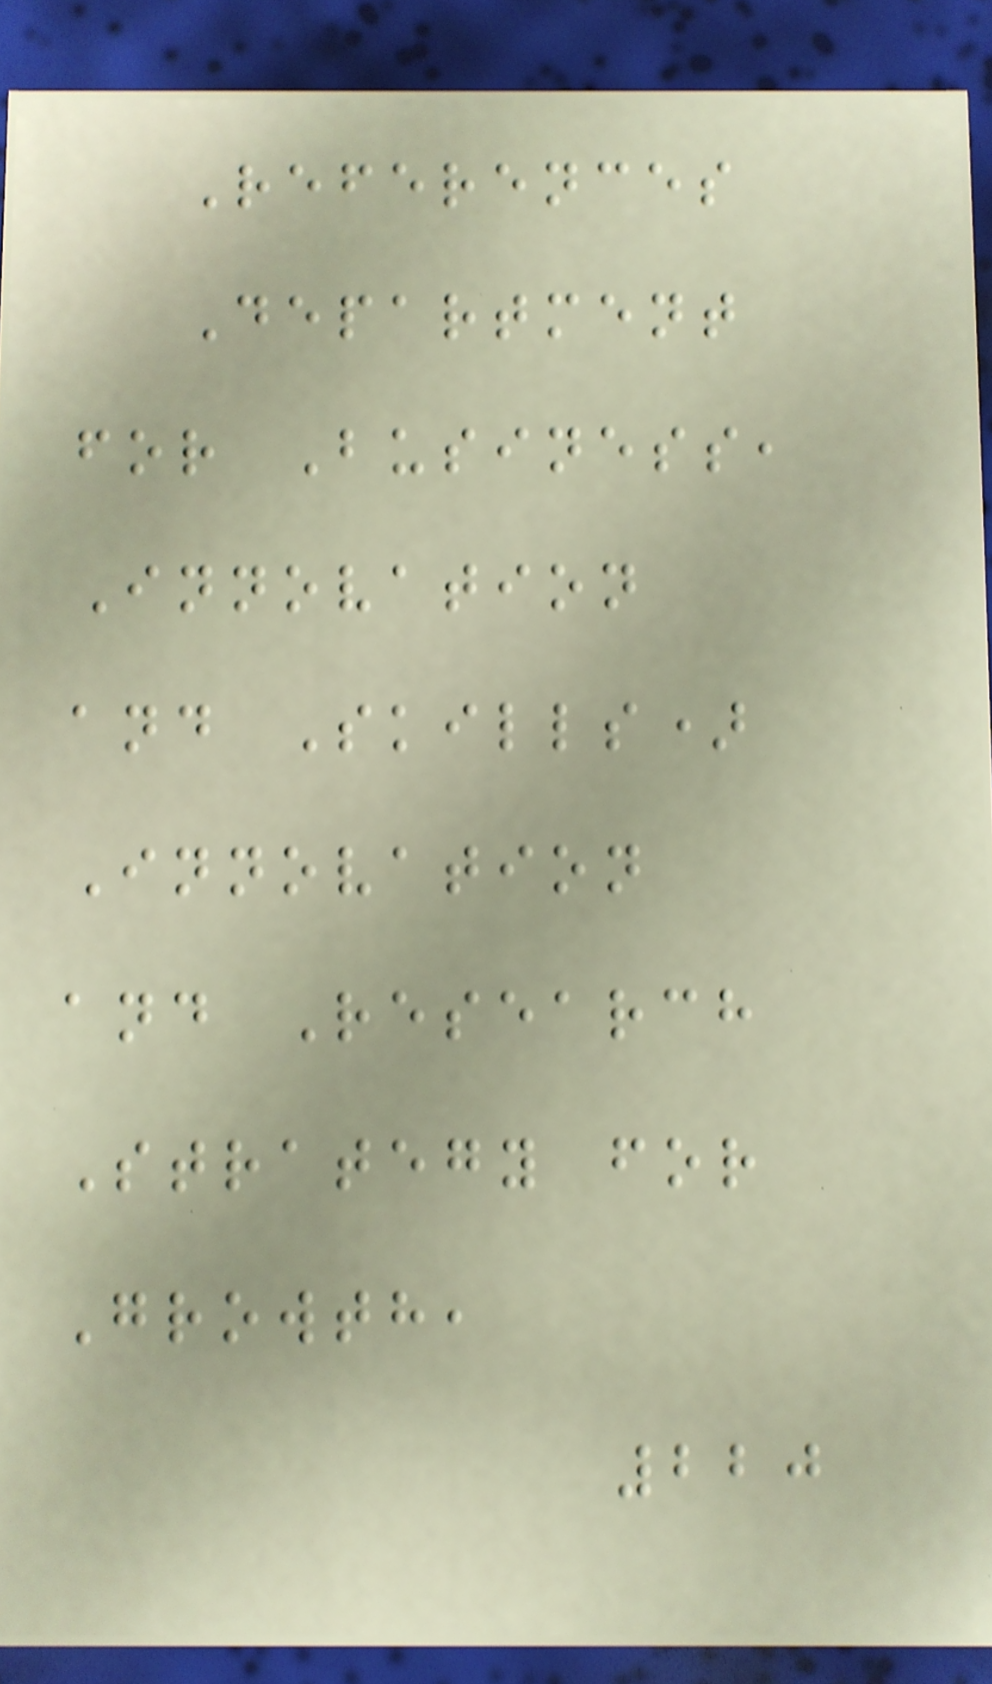References
Department
for Business,
Innovation
and Skills)
Innovation
and Research
Strategy for
Growth,
220
